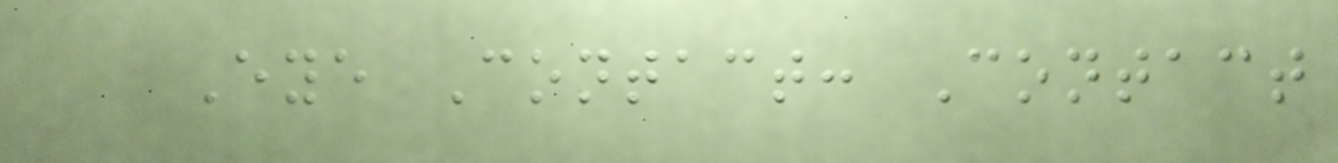Eye Contact: Contact
